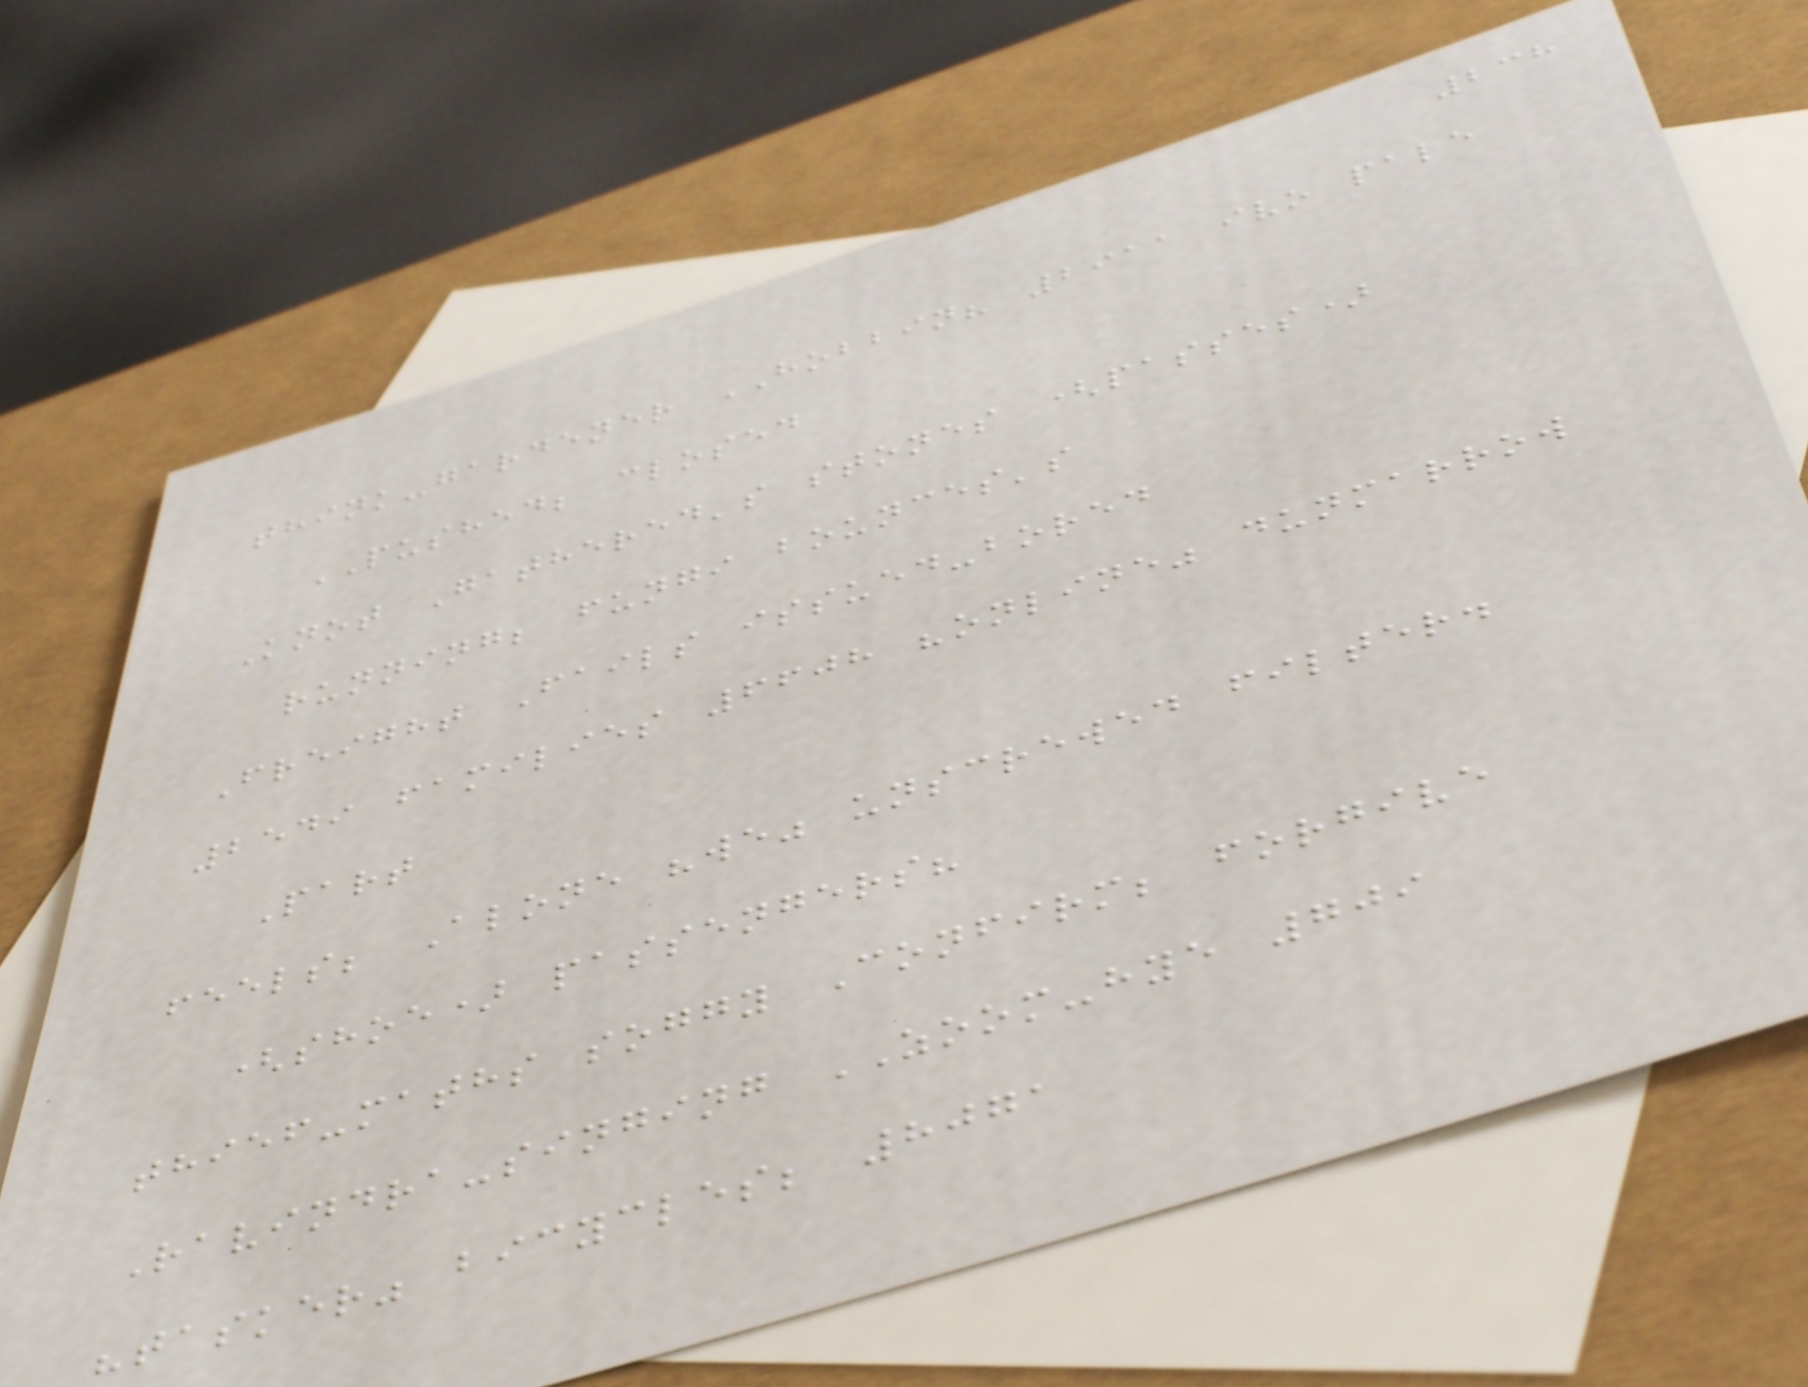238
think-gardener HOBBIN? 2911 ivo pale
PUSHED; closed
Knot Gathered's stones (passes)
running; fungi bounces's
Freight Fails issued-bored
2549 families 6608 "online" dunmarrow
Part
feels; Alone "we" unscrewed filter.
(shoe) passengers?
thief-maths soggy Confirm; forgive
Ravindra-singing ZOOM-hye 709
"tasker" bicycles; 8071
